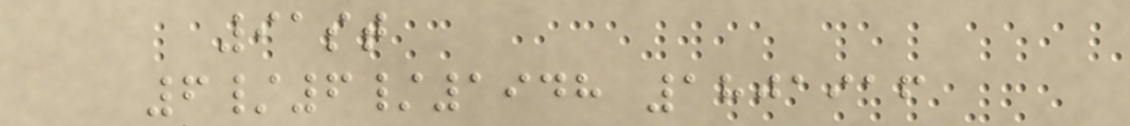91st
6/6/1948 1801916
